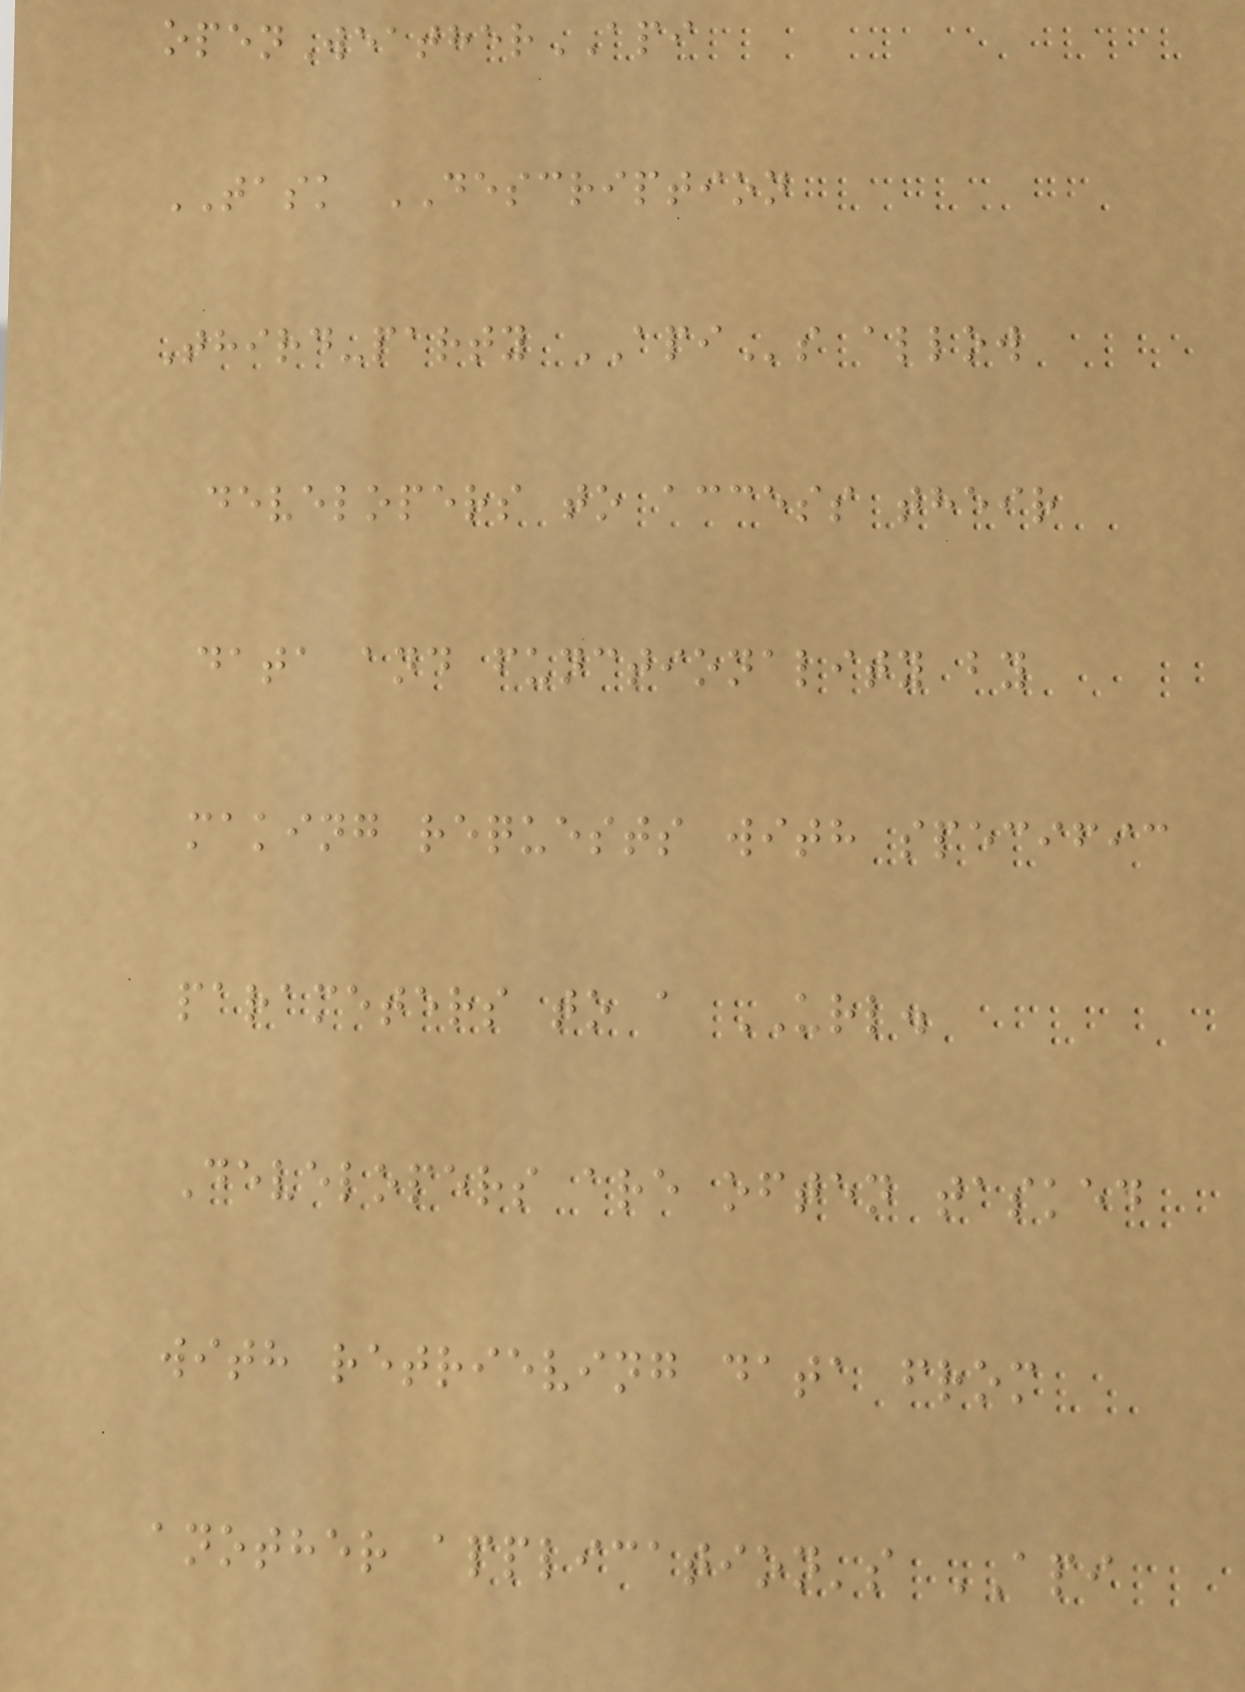openWeatherAPI
TASK DESCRIPTION
Third-party APIs allow
developers to access their
data and functionality by
making requests with specific
parameters to a URL.
Developers are often tasked
with retrieving data from
another application's API
